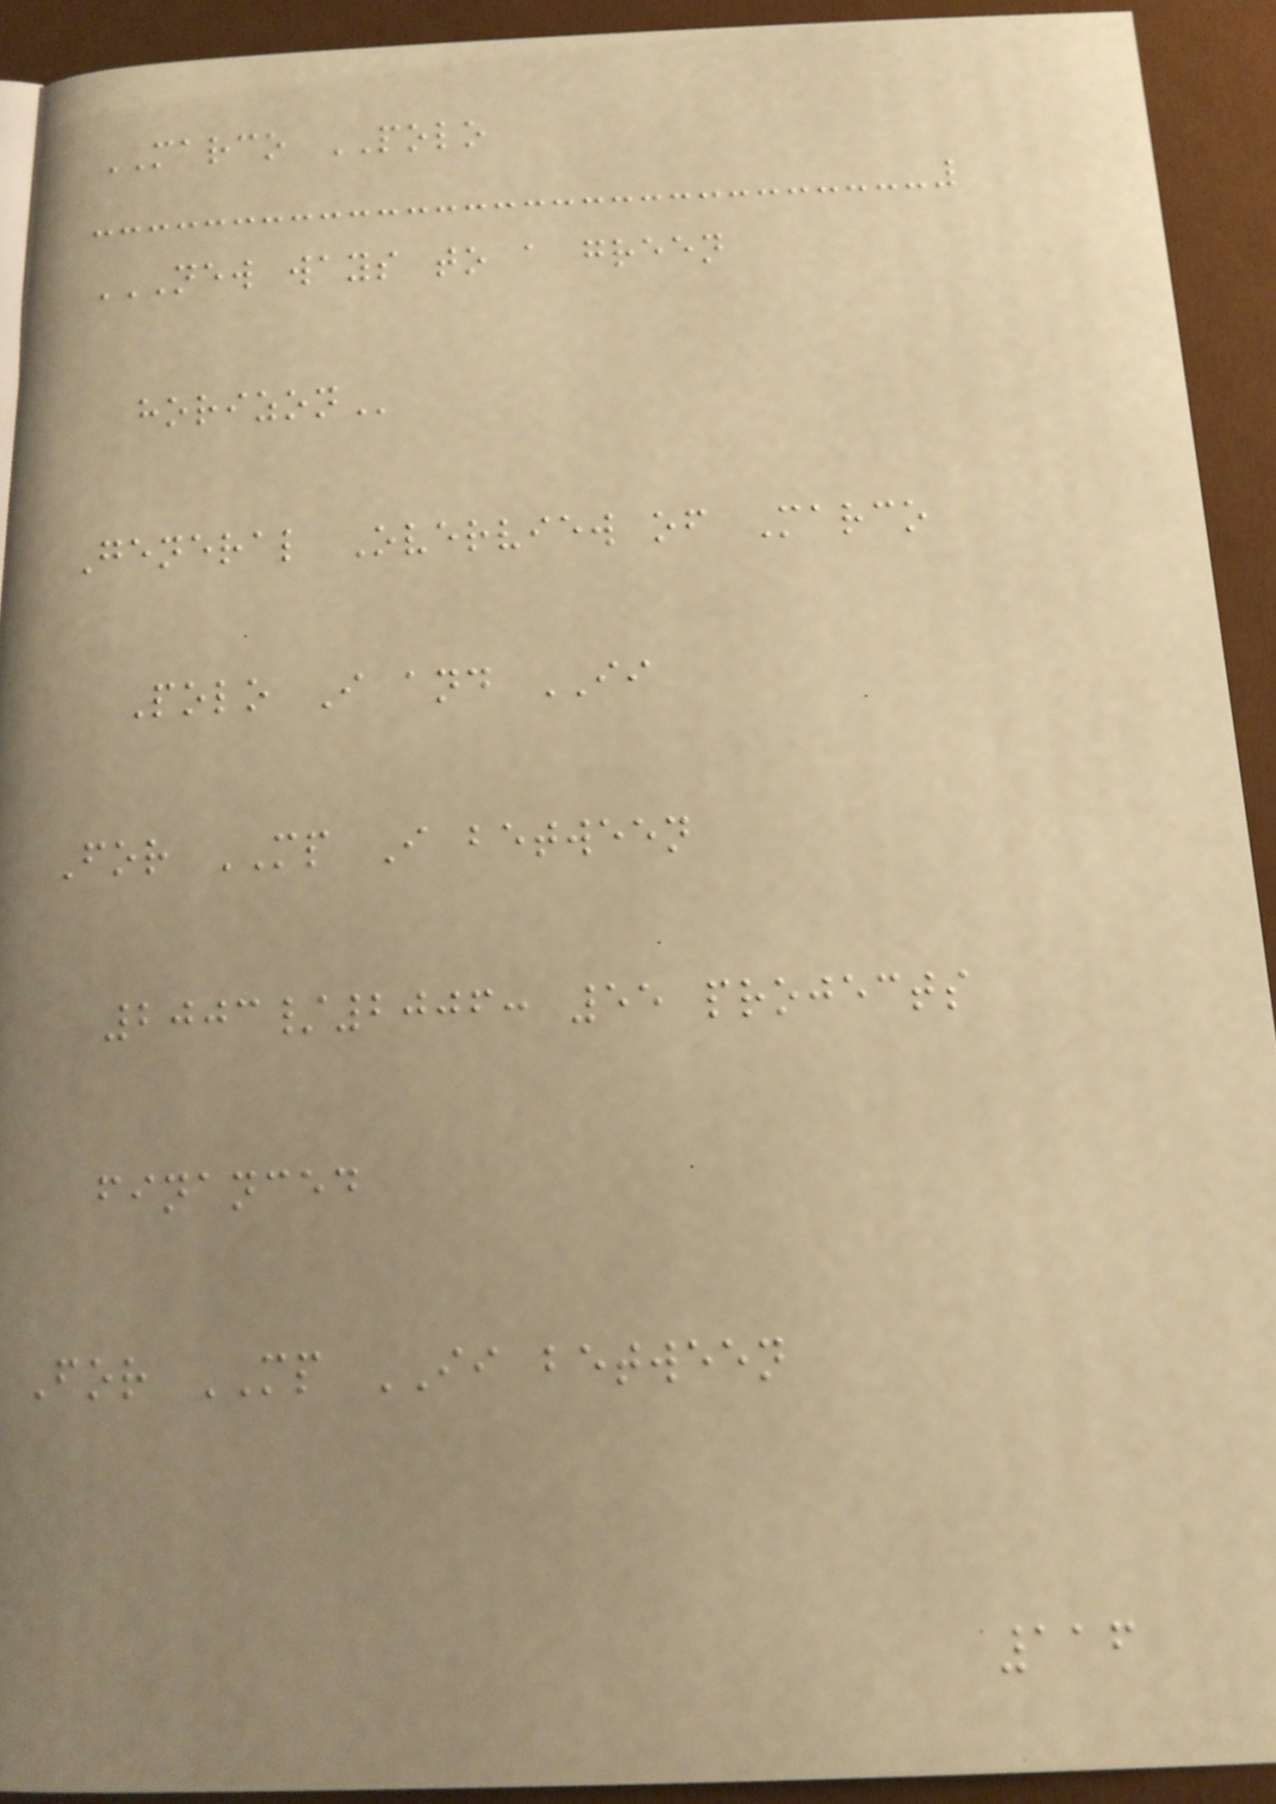MARCO POLO
NEW WAYS TO A GREEN
HORIZON
General Overview of Marco
Polo I and II
For MP I between
2003/2006: 55 projects
financed
For MP II between
116
